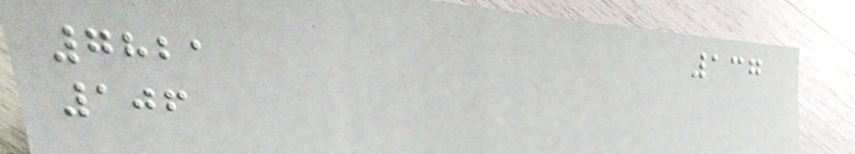137
7821
106
